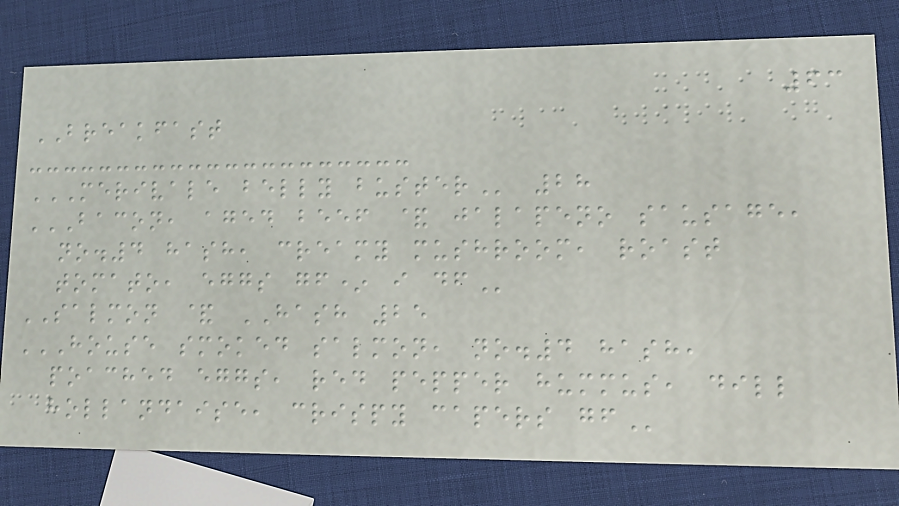63
BREAKFAST
MERIVALE BELLY BUSTER 28
BACON, AGED BEEF & JALAPENO SAUSAGE,
NO.4 HASH, CREAMY MUSHROOM, ROAST
TOMATO, EGGS GF* I DF
SALMON & HASH 25
HOUSE SMOKED SALMON, NO.4 HASH,
POACHED EGGS, RED PEPPER HUMMUS, DILL
HOLLANDAISE, CRISPY CAPERS GF
